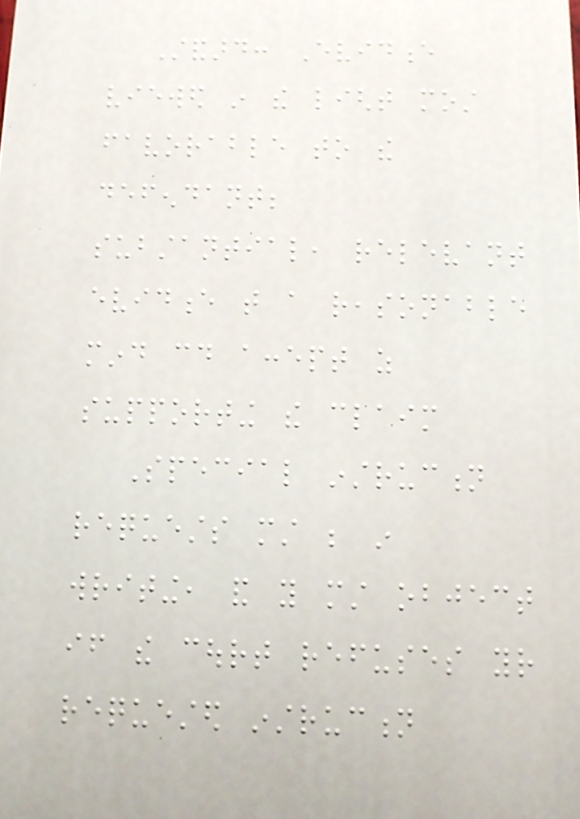Standard: Evidence
viewed in the light most
favorable to the
defendant;
substantial, relevant
evidence that a reasonable
mind could accept as
supporting the claim
Special instruction
requests must be in
writing, and you must object
if the court refuses your
requested instruction
